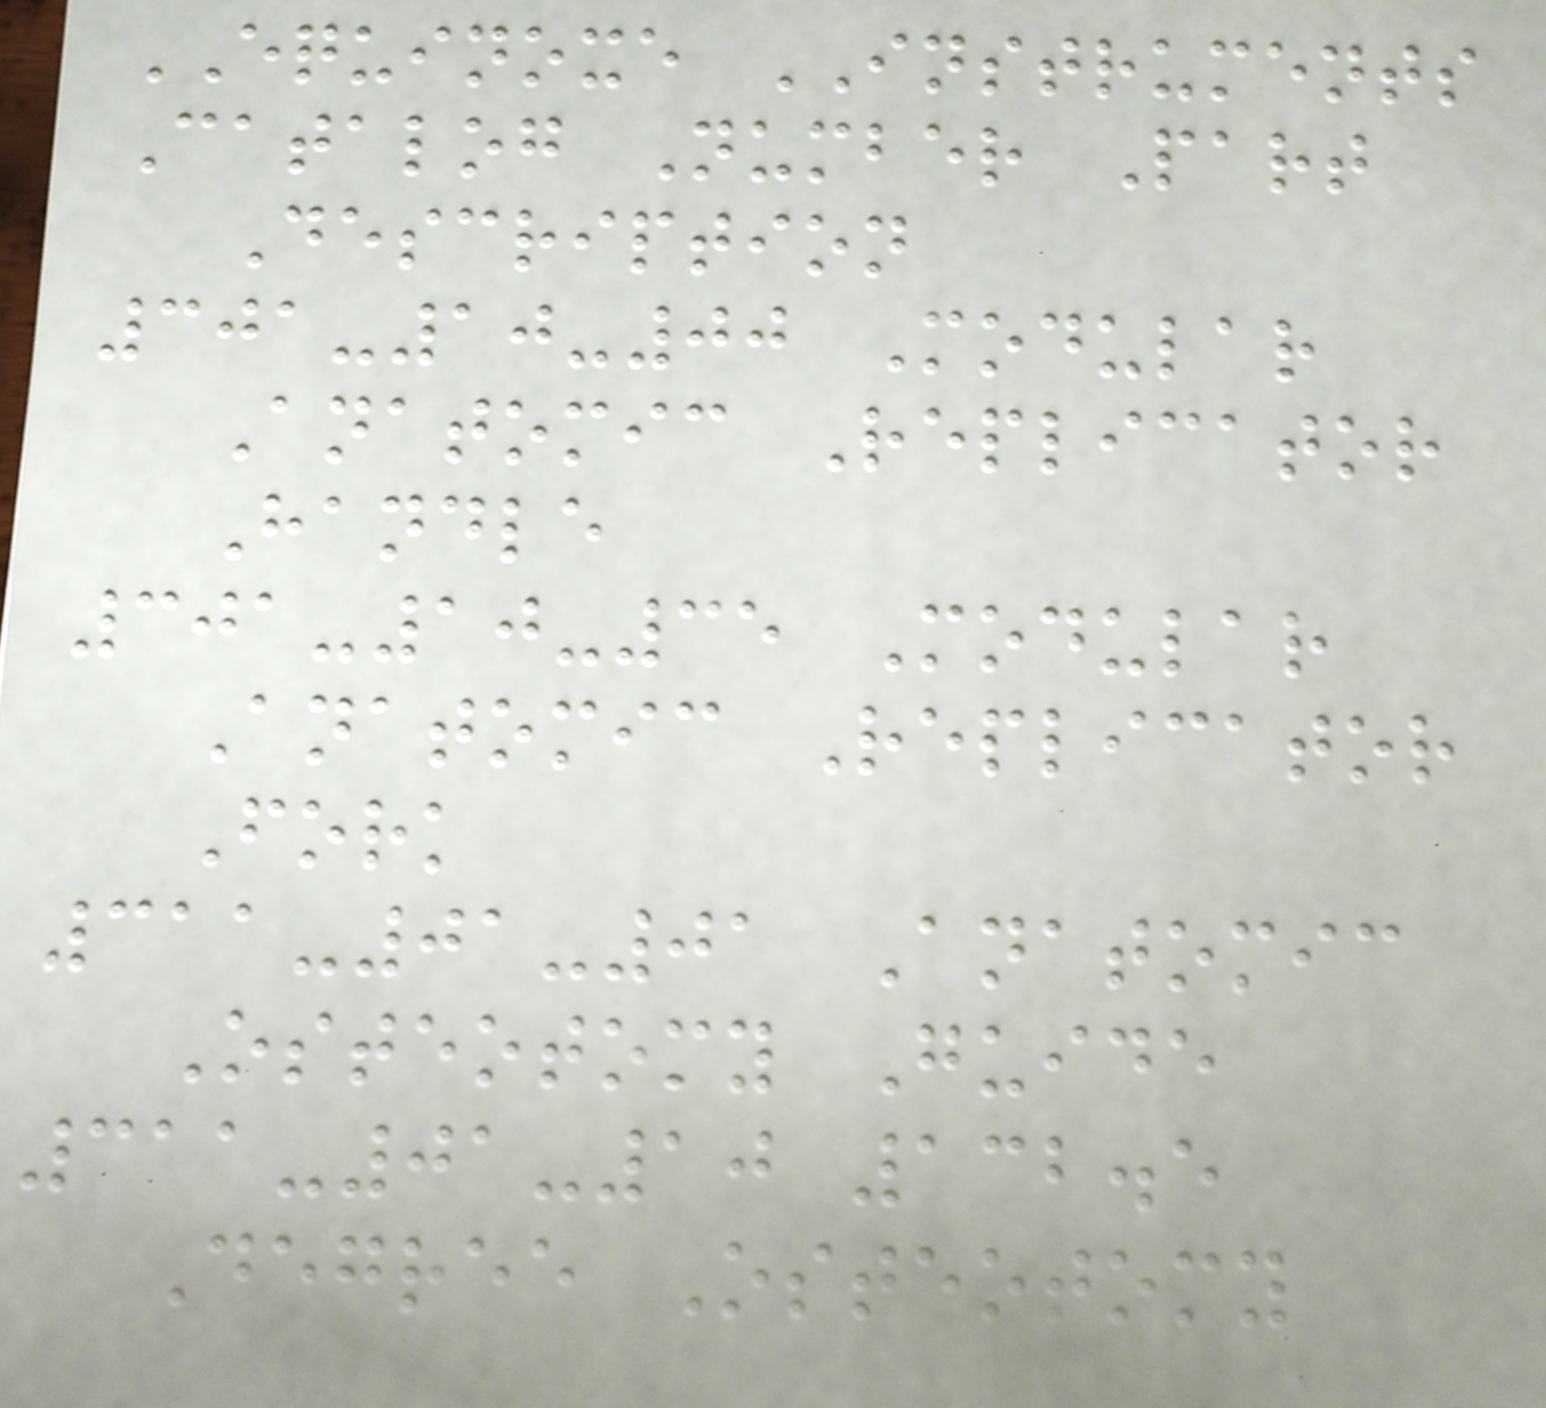EQUINOXE INSTRUMENTS
Catalog Number Part
Description
301-10-00 Modular
Anatomic Replicator
Handle
301-10-35 Modular
Anatomic Replicator
Fork
311-01-01 Anatomic
Osteotomy Guide
311-01-10 132.5
Degree Osteotomy
